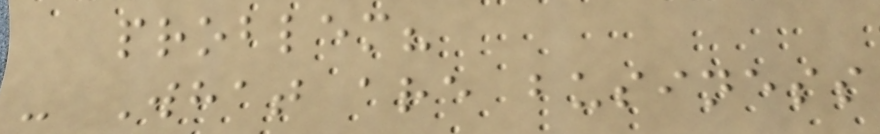problem?
- What are business
